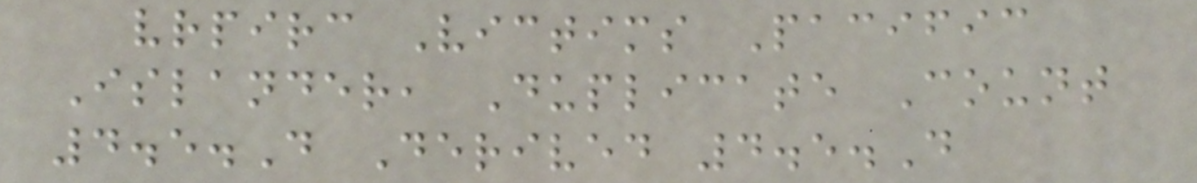vrpirc Victims Pacific
Islander, Duplicate Count
4.5.D Derived 4.5.D
